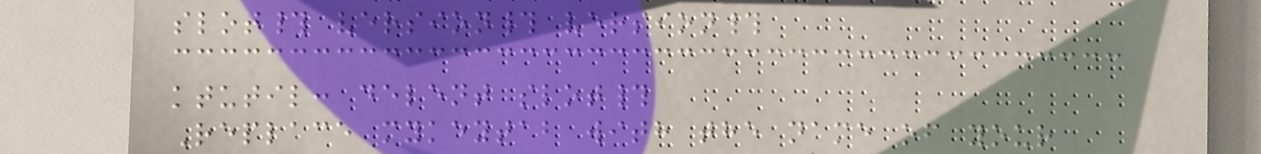slot# version# version#
ktutil: delent slot#
Replace mykeytab with the name of your
